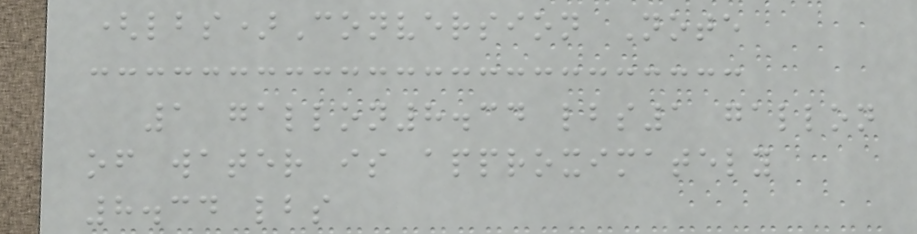(lbs)Conversion Note
1 gallon8.34 lbs1 gallon
of water is approximately
8.34 lbs
